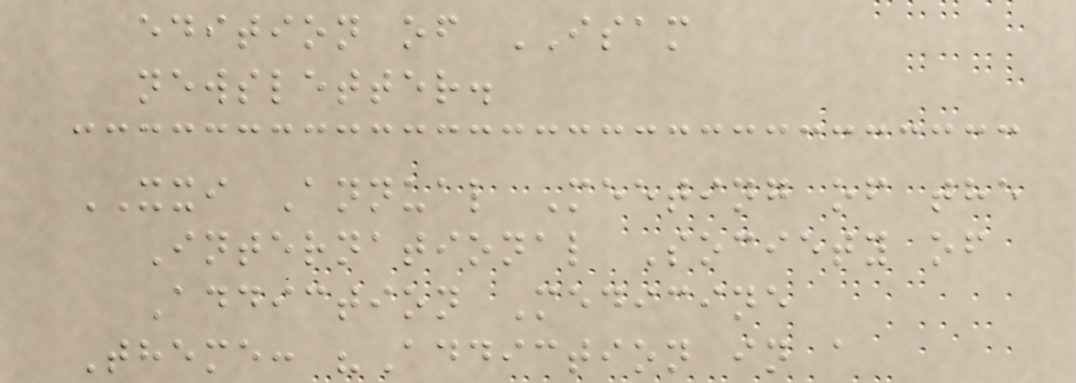edition of ISAM
newsletter.
XXI Annual Meeting of the
International Society of
Addiction Medicine
Theme: "Addiction in a
